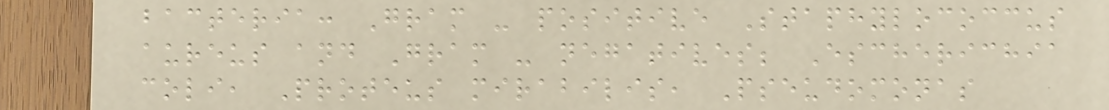bacteria: Gram - positive Staphylococcus
aureus and Gram - negatives; Escherichia
coli, Proteus mirabilis, Pseudomonas
